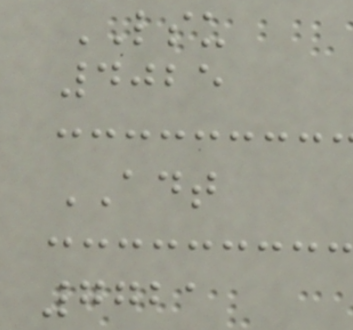LSU
4025
ADT
7721
